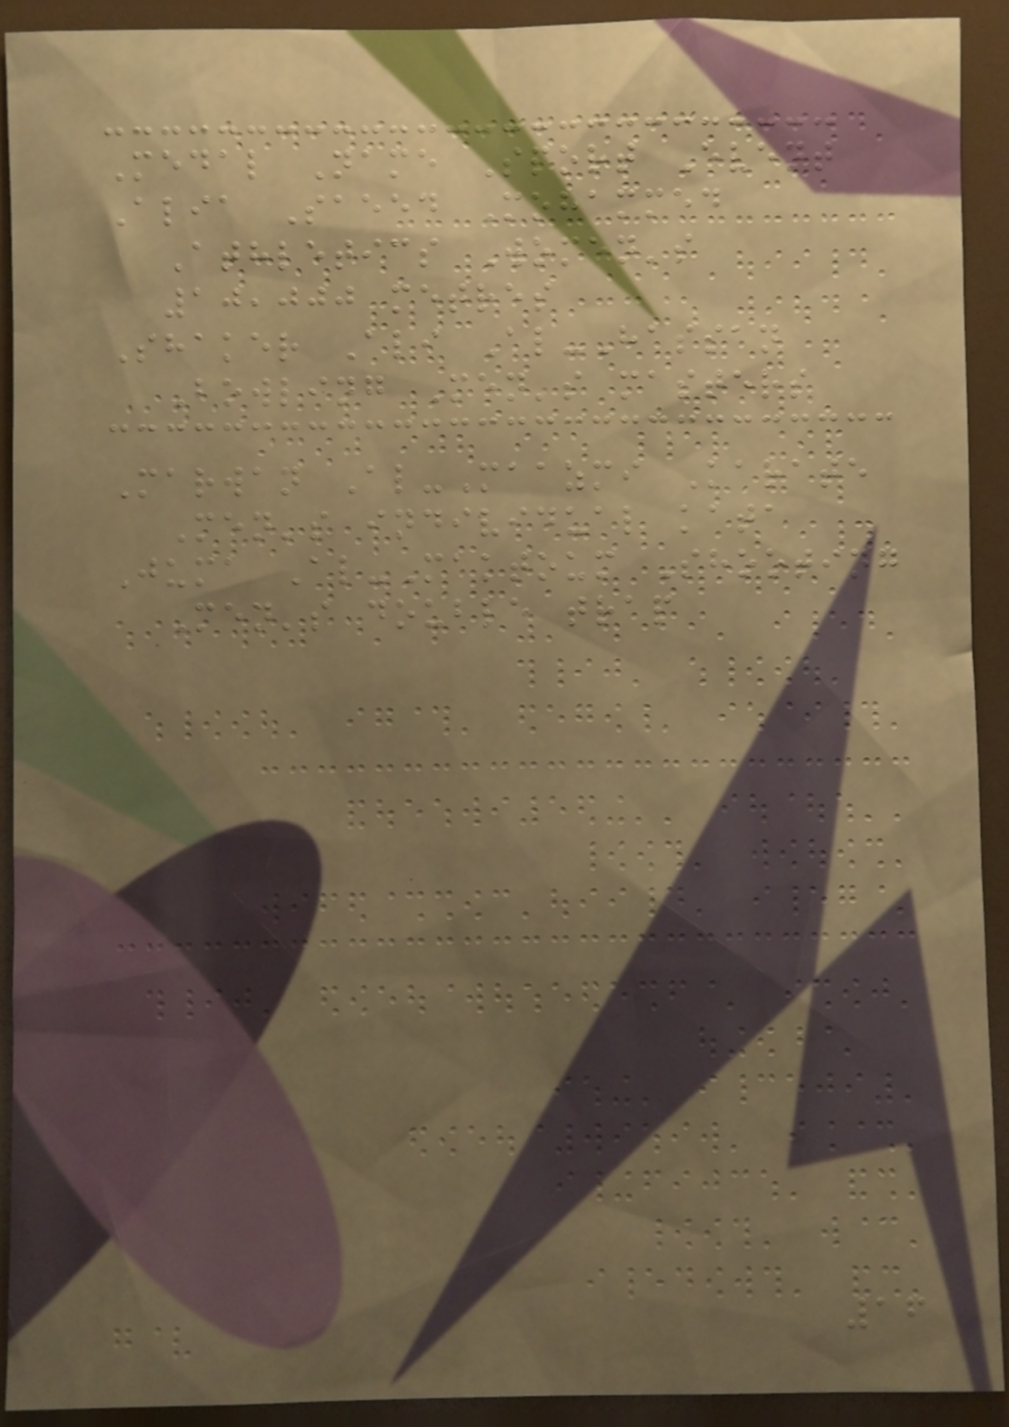Medal Name Sport Event
Alia Saeed Mohammed
Athletics Women's
10,000 metres
Shaker Ali Al-Hassan
Bowling Men's masters
Marwan Al-Maazmi Karate
Men's individual kata
Juma Al-Maktoum Shooting
Men's double trap
16
